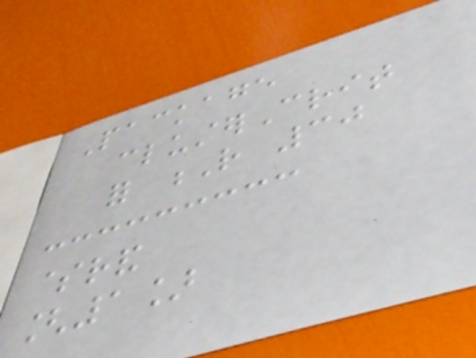Package
clusterCrit
for R 30
$rand
[1]
